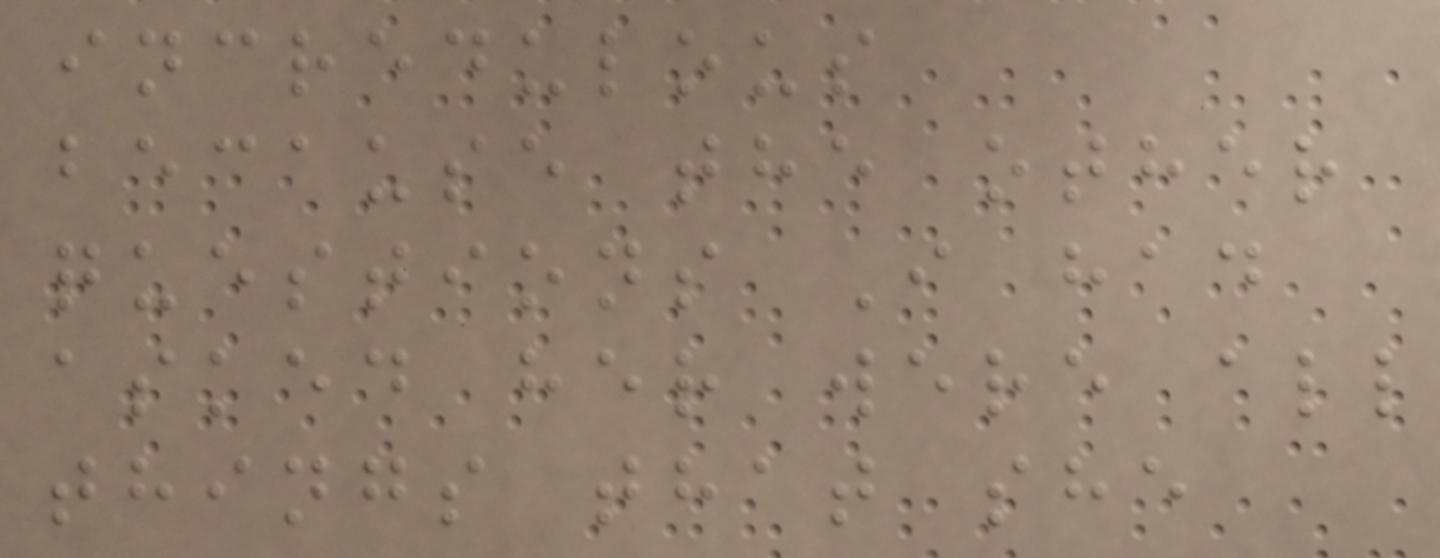incredulous
because the other
questions I had
asked her were all
things that she
